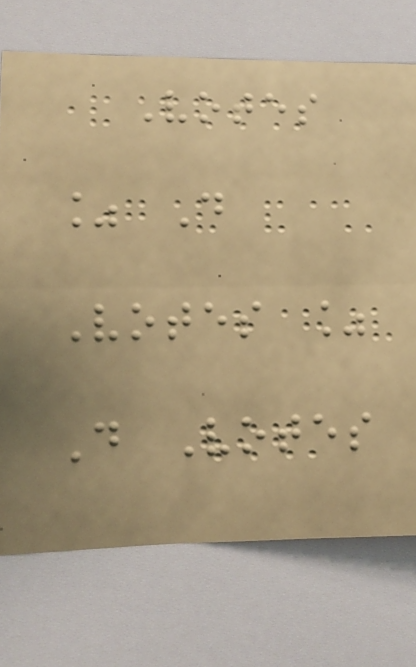Votes
% D
Votes %
D Votes
